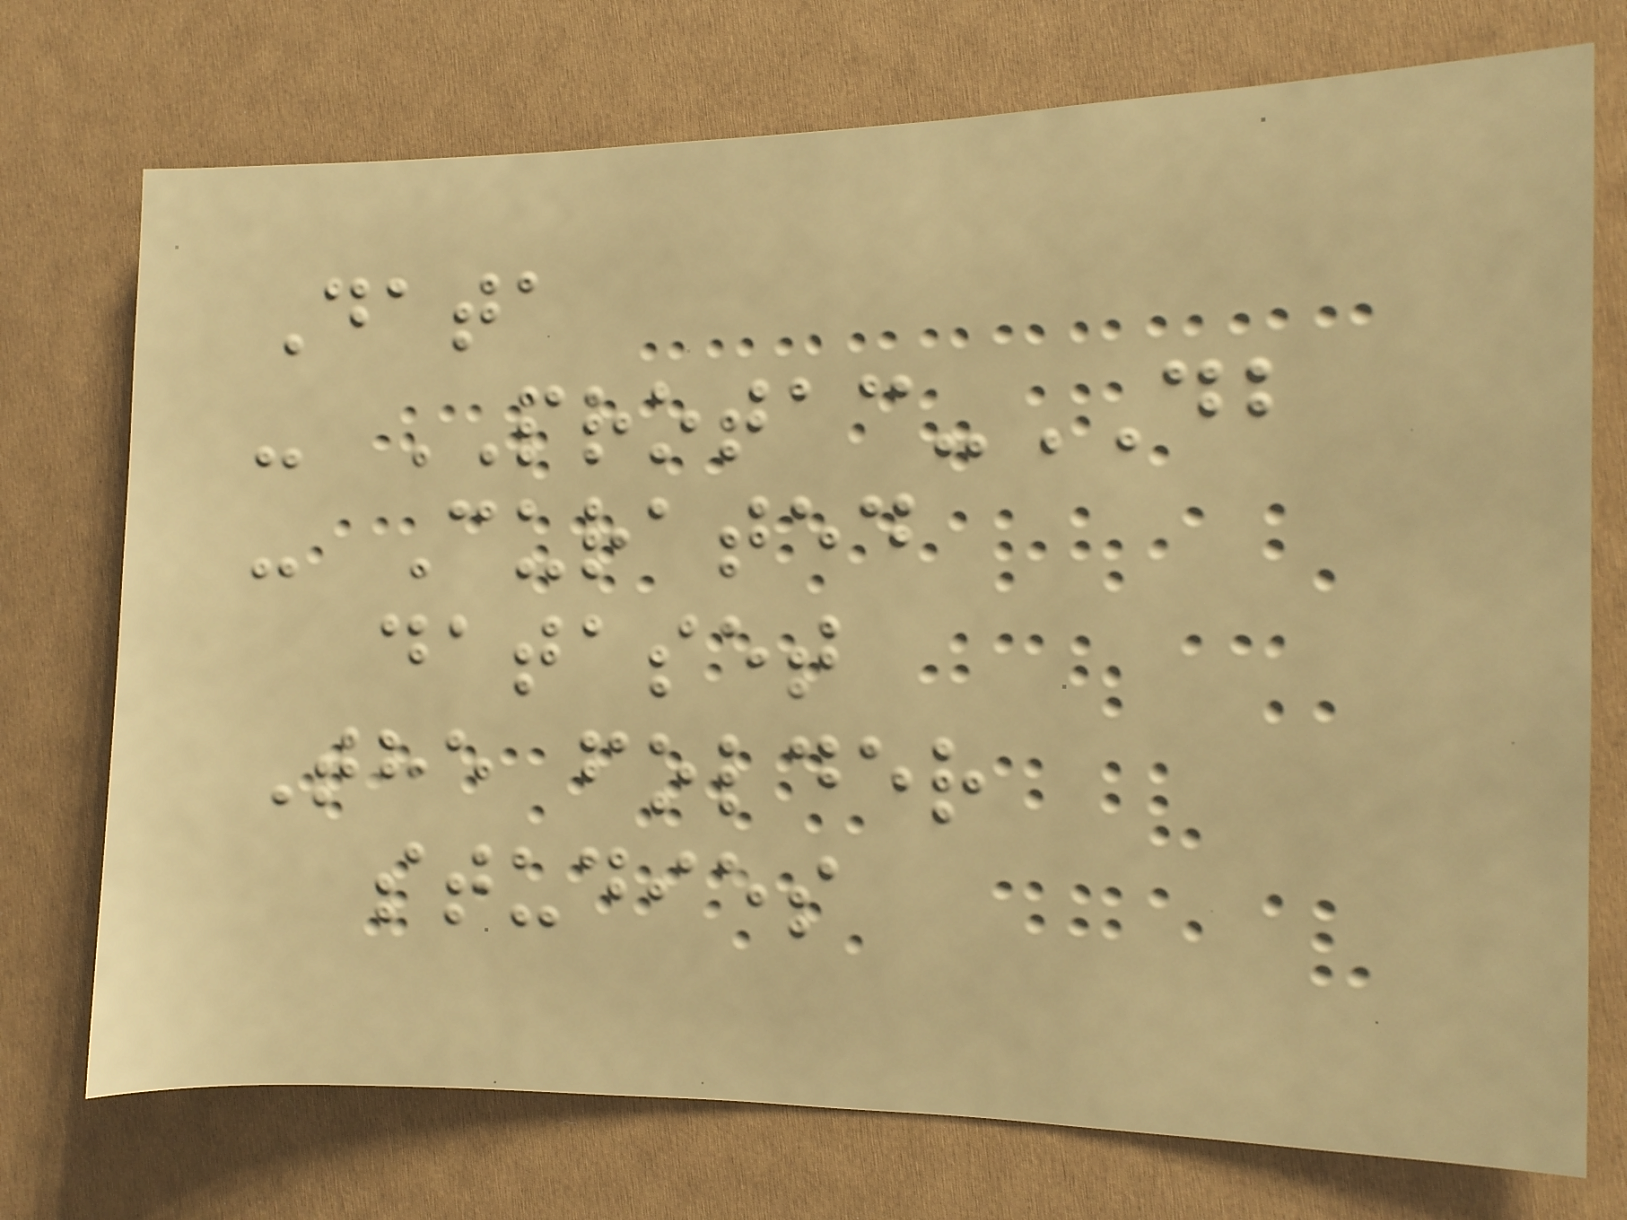Data
- PROTAC-DB
- Curated
dataset
The folder
studies
